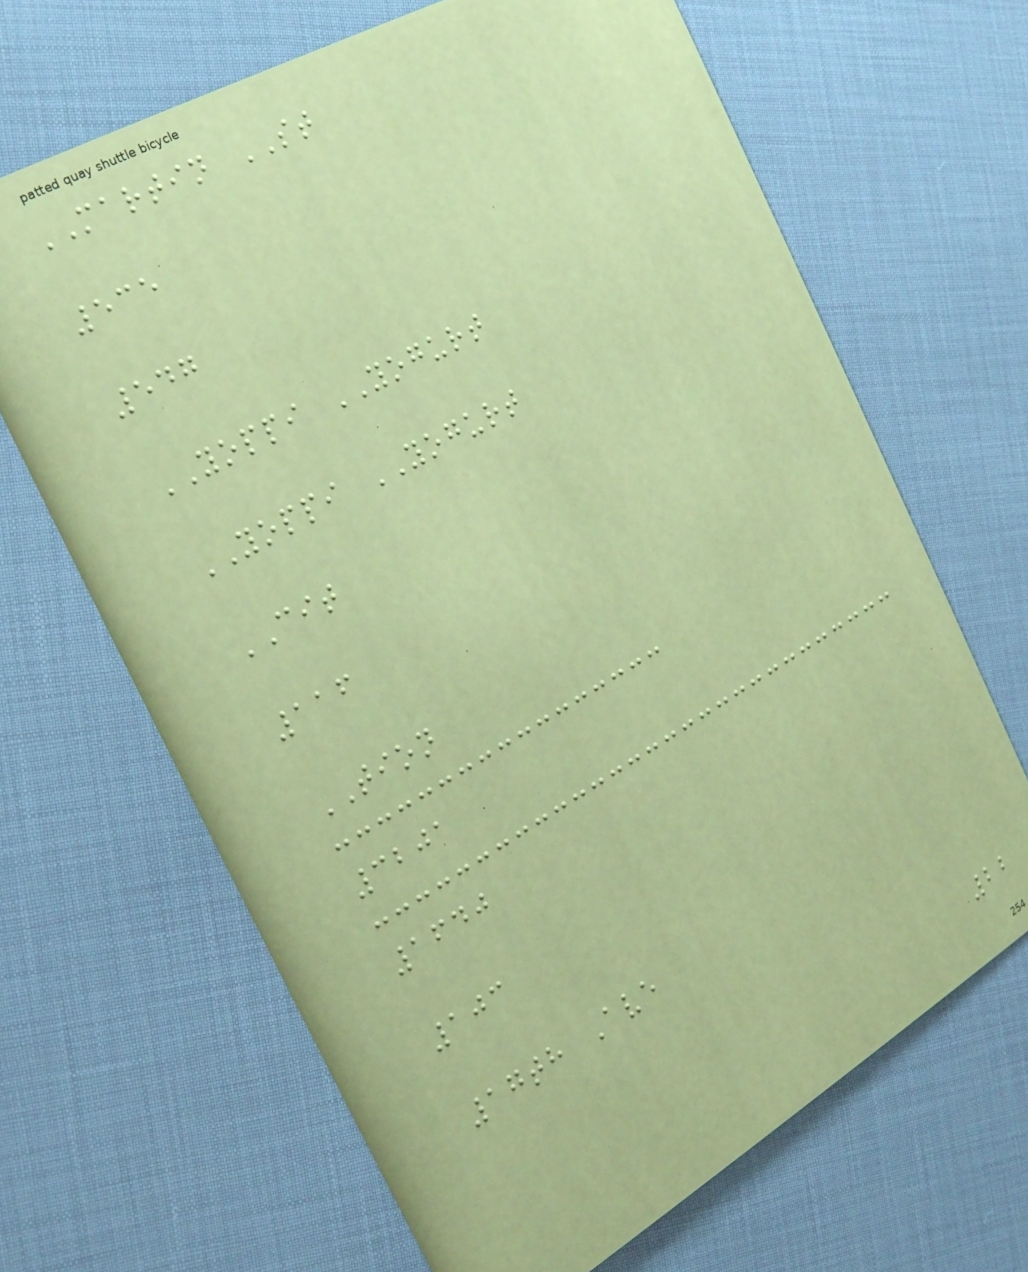MARTIN ST
535
547
YOPPI YOGURT
YOPPI YOGURT
CIT
116
TION
3201
1640
103
17th Ave
22
